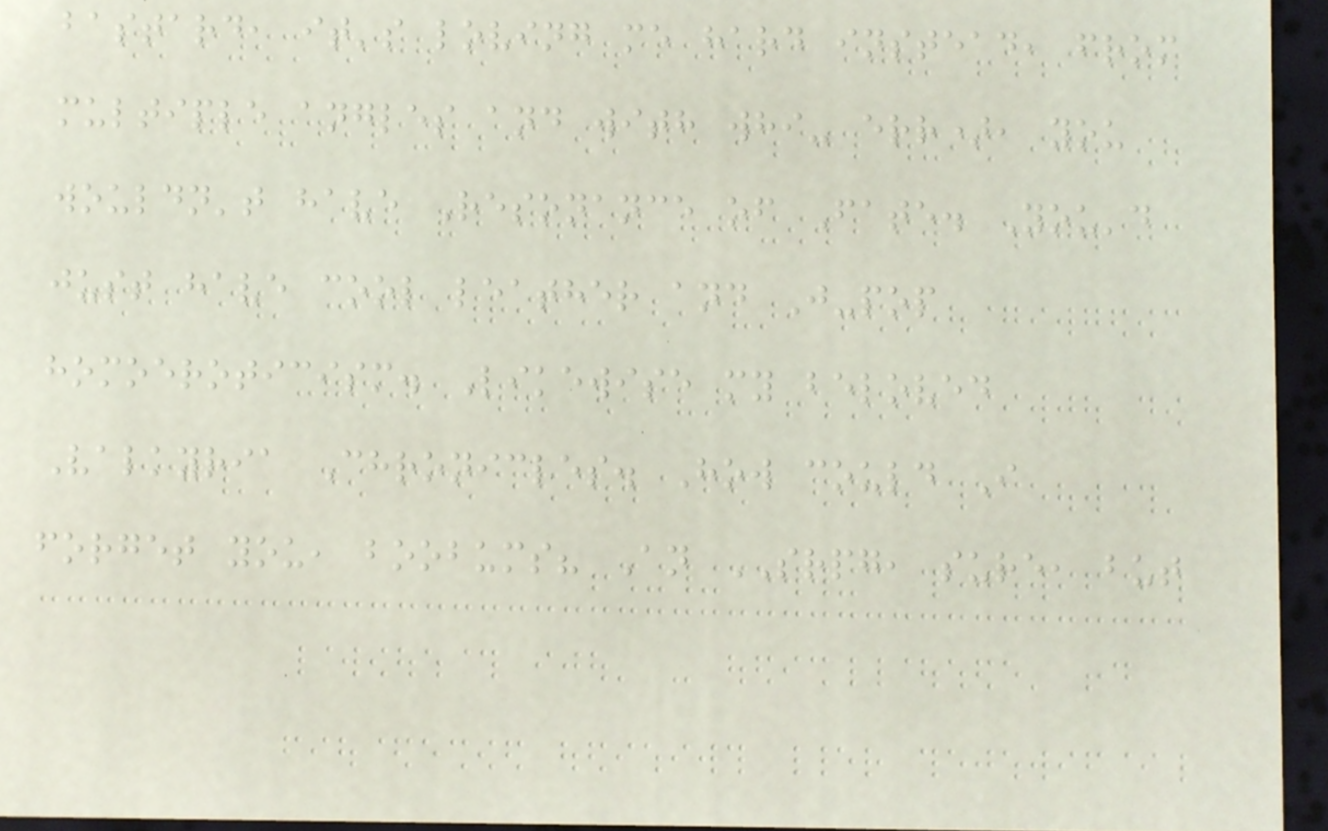bastard, it's loving me hard instead, from
multiple angles and with whi- err), you
wouldn't have Resonance of Fate. You'd
just have cool leather and J-pop
homoeroticism. Likewise my beloved
Valkyria Chronicles. How could I
forget you, boobums? An SRPG, sure, but
